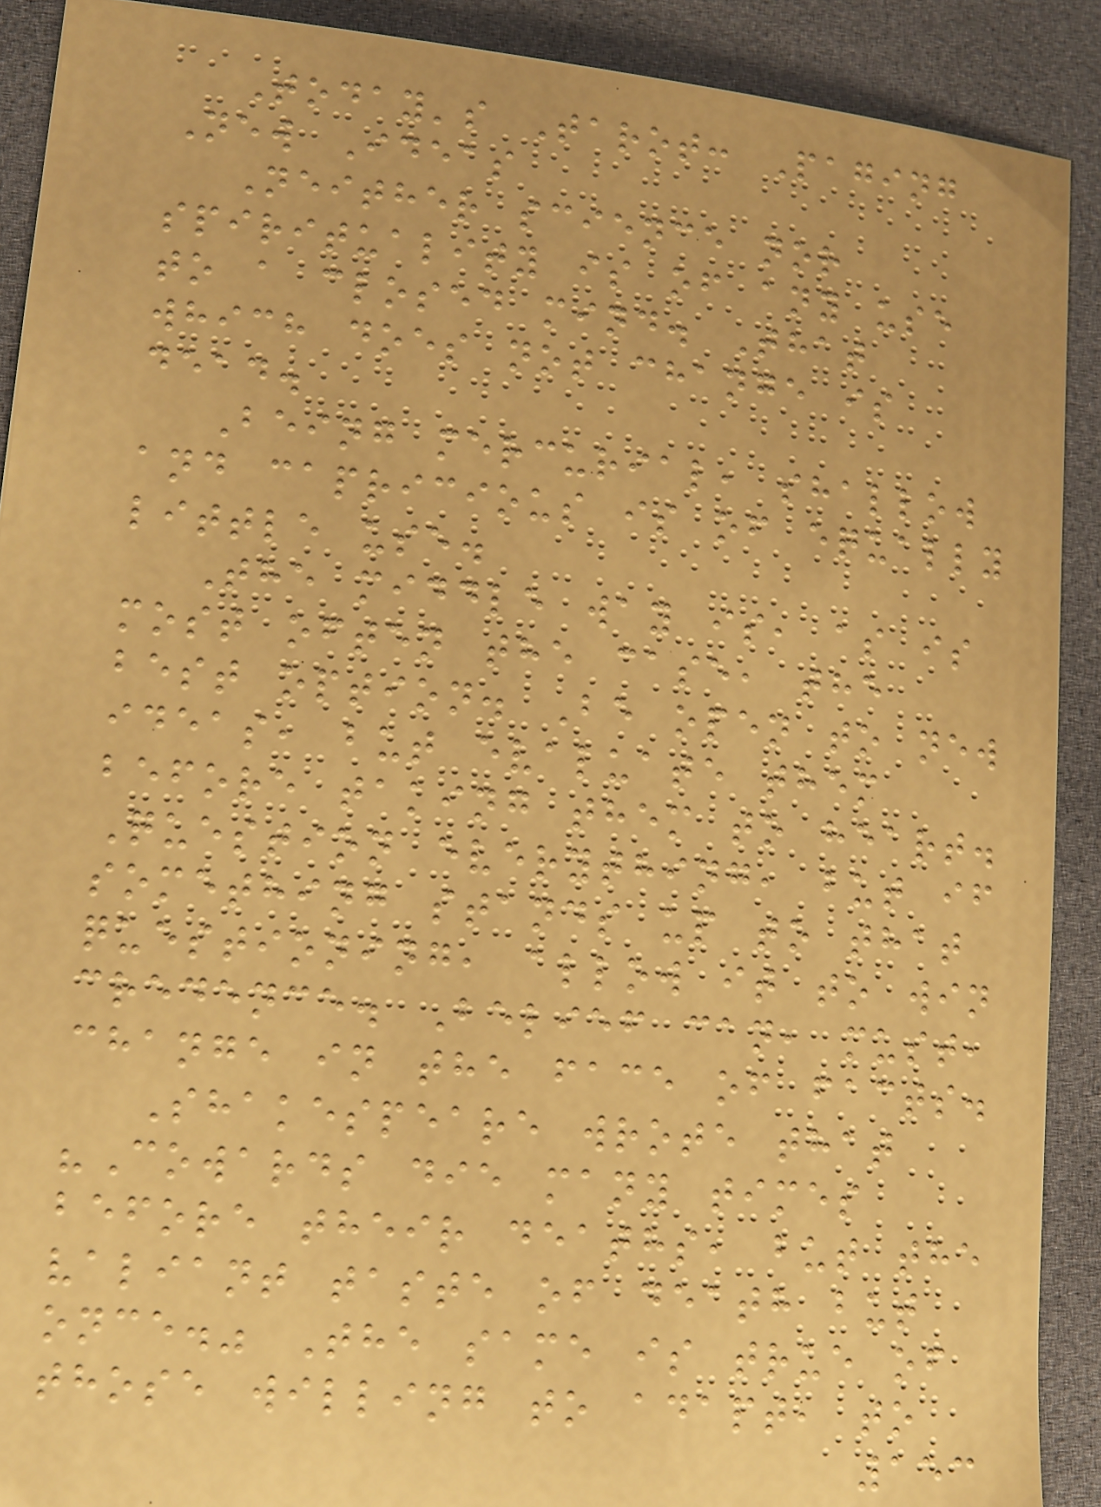Today's Tarot: Paging
New Ideas
Neither science nor
spirituality is of any use
to a closed mind. That
which does not change is
dead.
Being mercurial, shallow
and capricious is of equally
little use.
The middle way is, as is
most often the case, the
best option. Be open to new
ideas, but evaluate them
before taking them to heart.
Question everything, but if
something stands up to that
questioning, allow it to win
credence. Belief can, must,
change in the face of facts.
Shakespeare wrote that
"Cowards die many times
before their deaths, but the
valiant taste of death but
once." The same is true of
those willing to adapt, to
153
